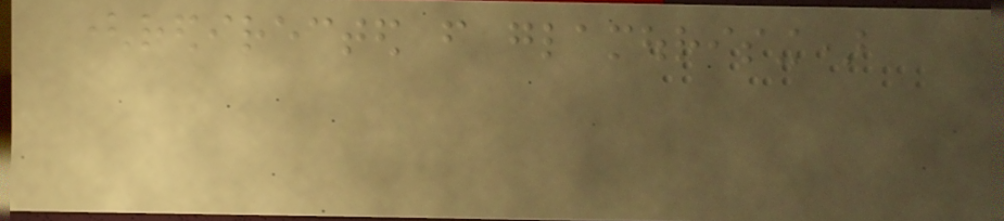(redirected from glamourising)
